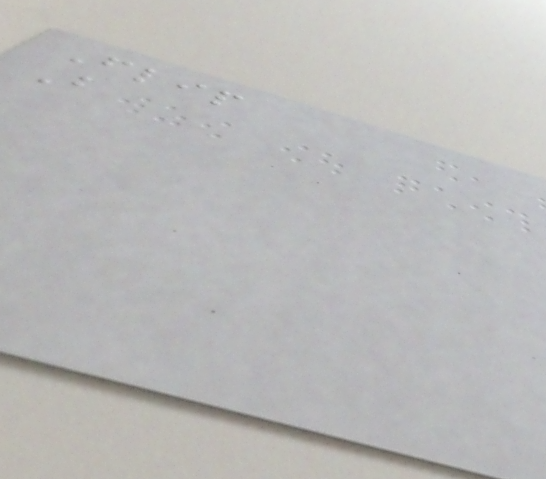Flip
But
